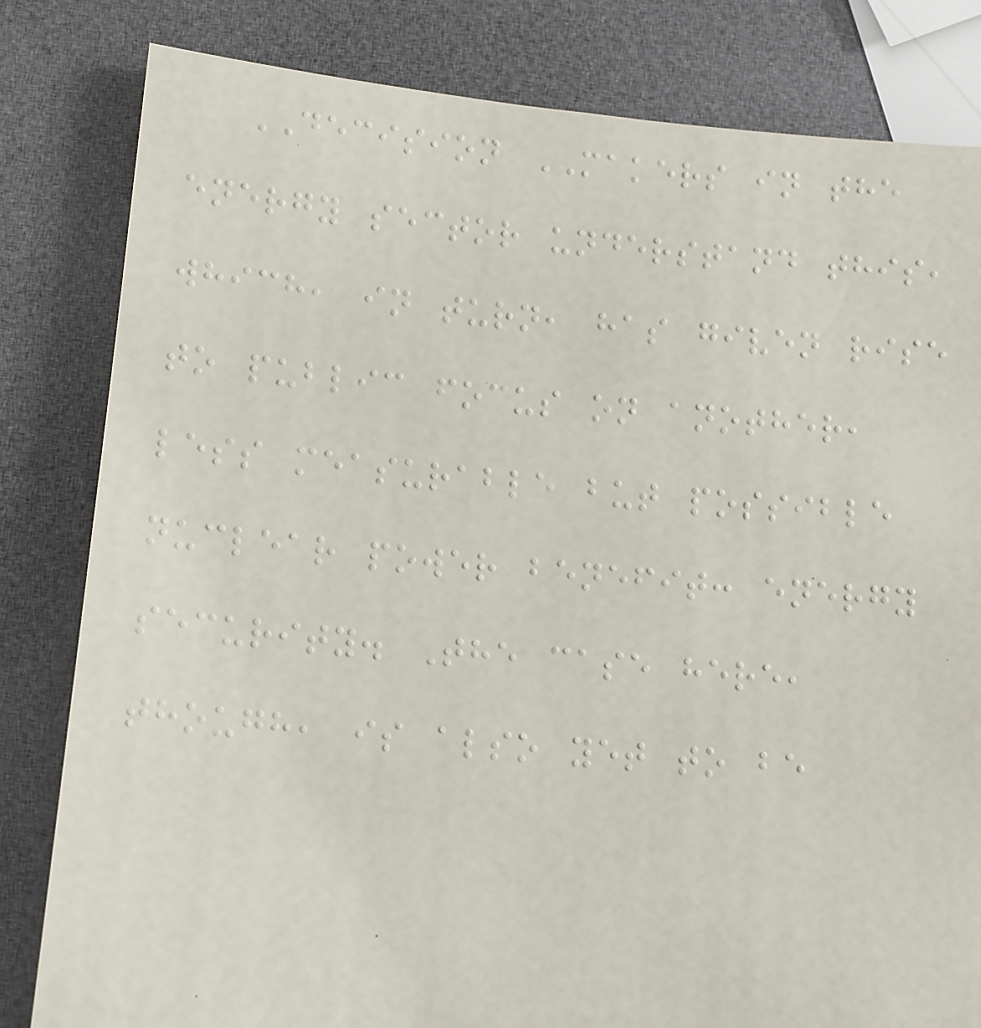DECISION MAKERS in the
energy sector understand this,
which, in turn, has given rise
to public focus on another,
less measurable but possible
nuclear power benefit: energy
security. The case here,
though, is also yet to be
